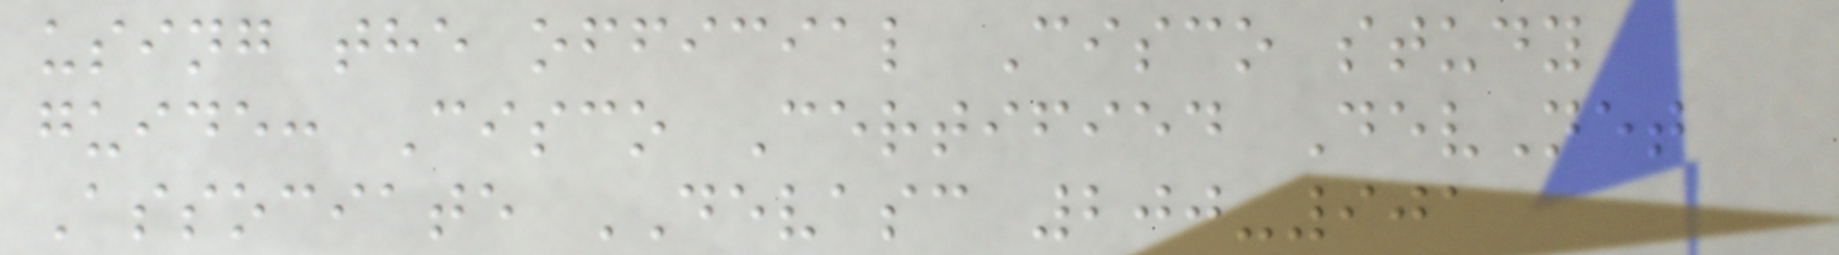using the official Cisco study
guide: Cisco Certified DevNet
Associate DEVASC 200-901
